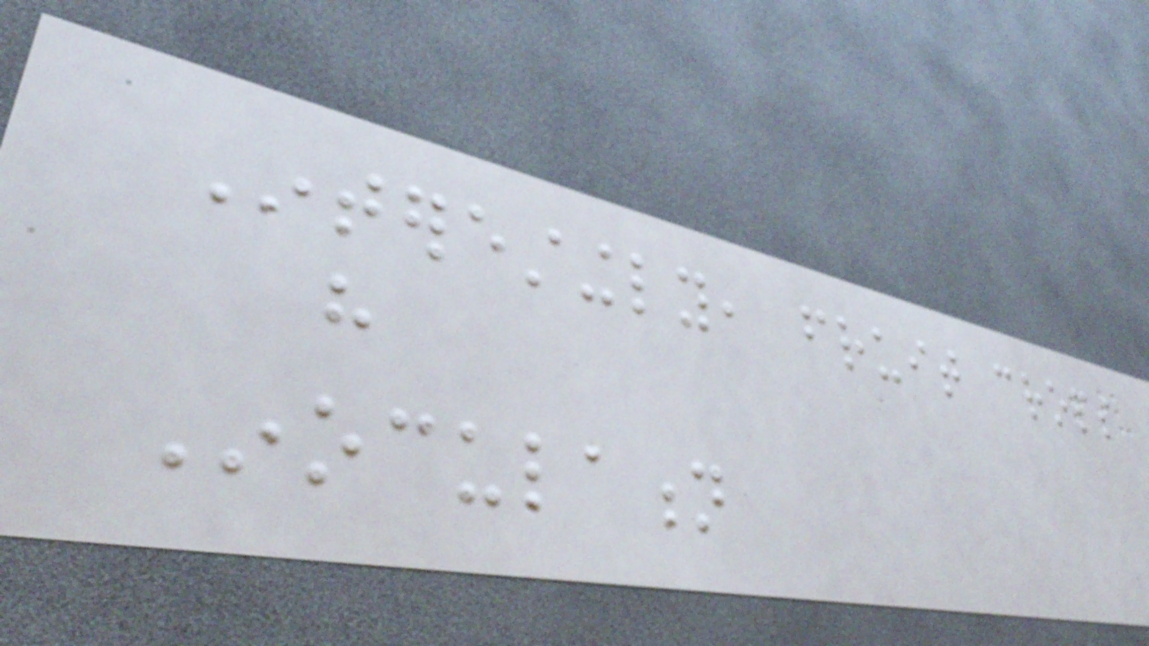Interestingly, fruit crops
have
Inoculation
